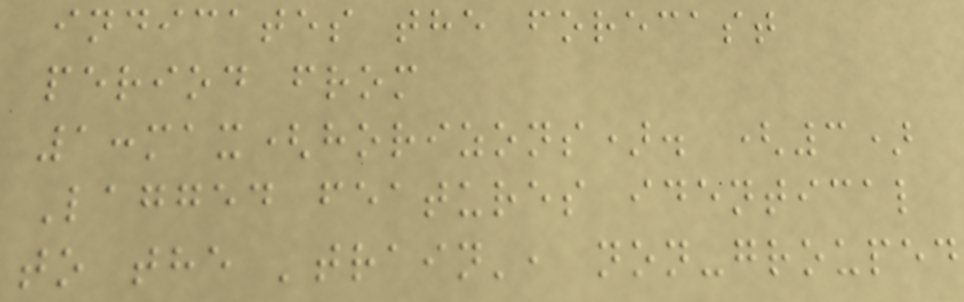indicates the forecast
period from
1:max(horizons). (3)
Lagged features identical
to the 'train', non-grouped
